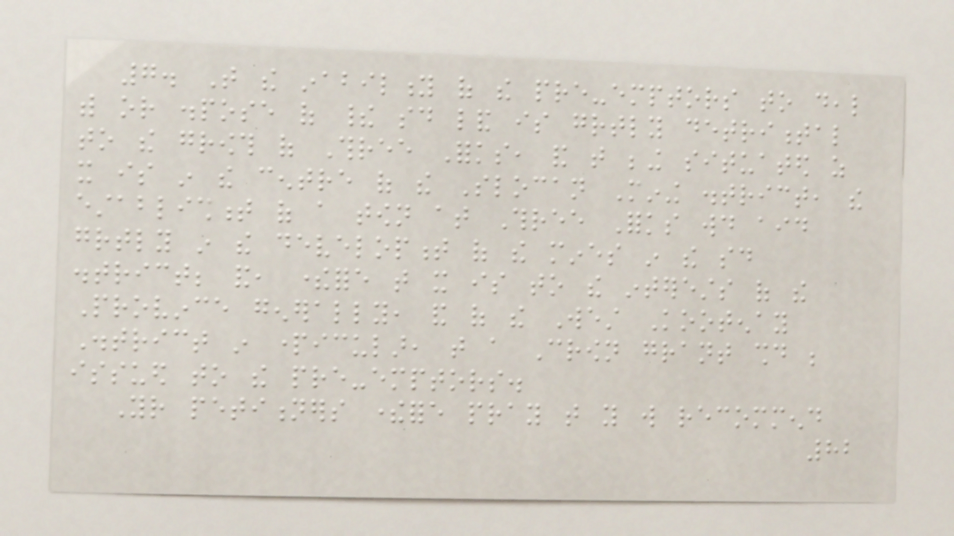7. That the inability of the pre-emptors to deal
with or dispose of their said land is greatly detrimental
to the growth of Three Forks, and that being situated as
it is in the centre of the Slocan Mining district, the
establishment of a town at Three Forks would aid
greatly in the development of the mines in the said
district; and, therefore that it is to the interests of the
Province generally, and of the West Kootenay
District in particular, that a Crown grant should be
issued to the pre-emptors.
Your petitioners therefore pray that you will recommend
82
